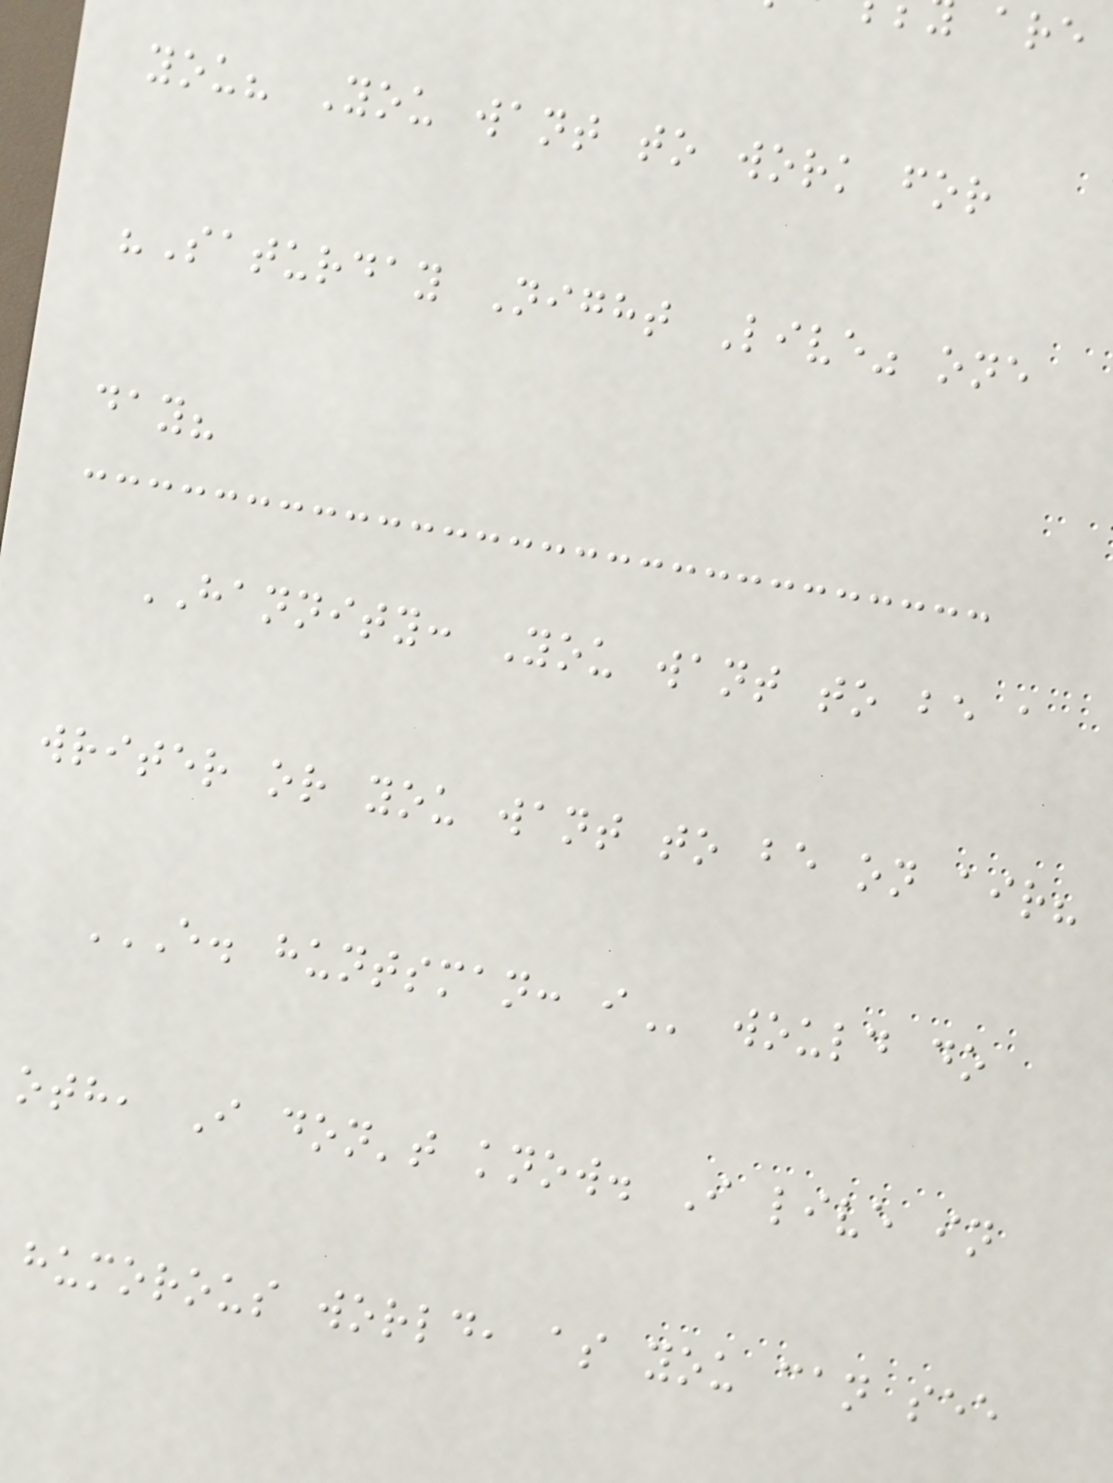you? You want to work for
"Saturday Night Live" one
day?
HANNITY: You want to be a
writer or you want to be on air?
E. HUNTSMAN: I would do
oth, I don't know. I live in
humorous world, as you can see
